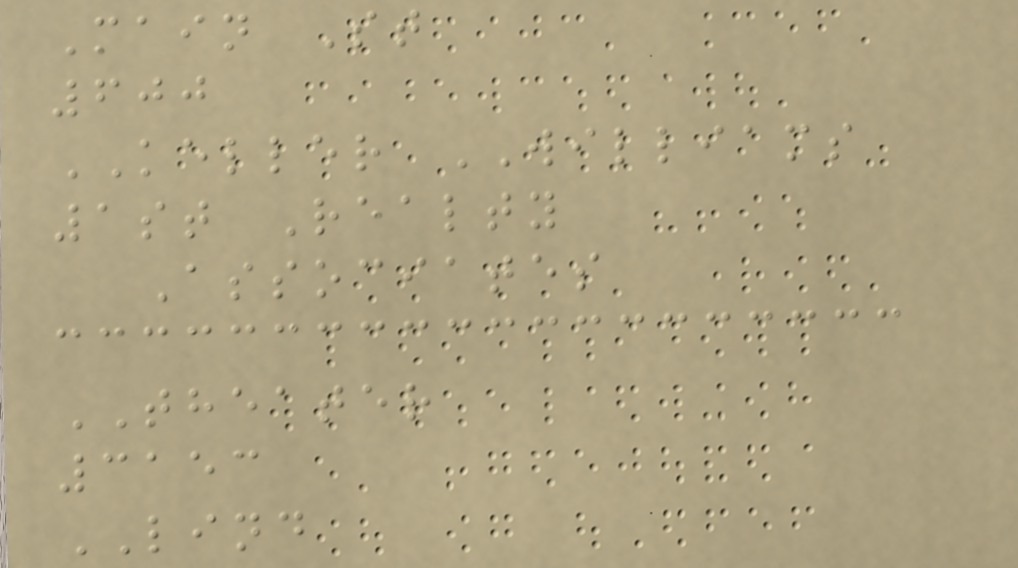Main St
600
KELLER WILLIAMS
1st Realty
Associates
THEATER
3153
LIND
